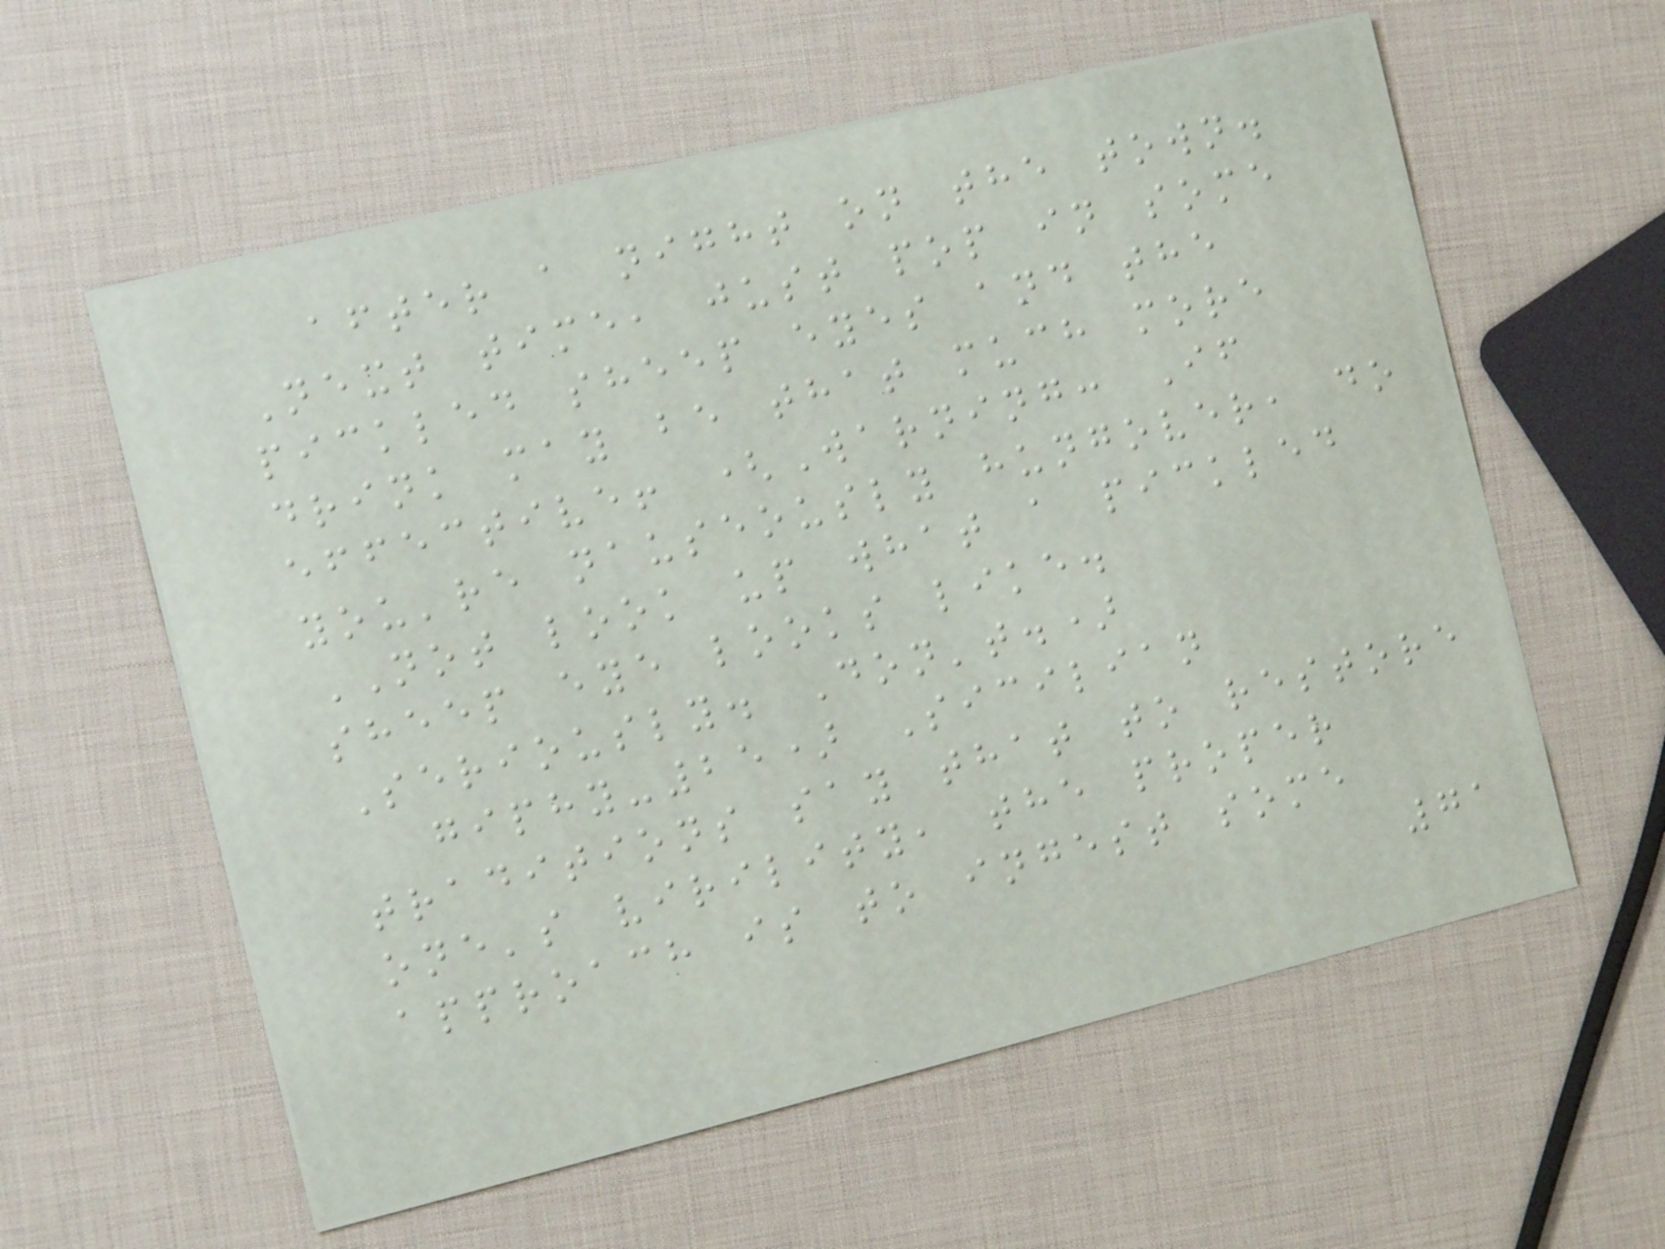after a night on the town.
Next time, just pop in some
pickled sheep eyes and the
drink may be that much more
effective! (Warning: If
you're nauseously hungover, do
NOT look up what a pickled
sheep eye looks like.
Seriously. Don't.)
giphy-25) Sicilian
traditions say that to restore
one's virility, the proper
approach is to ingest some
71
